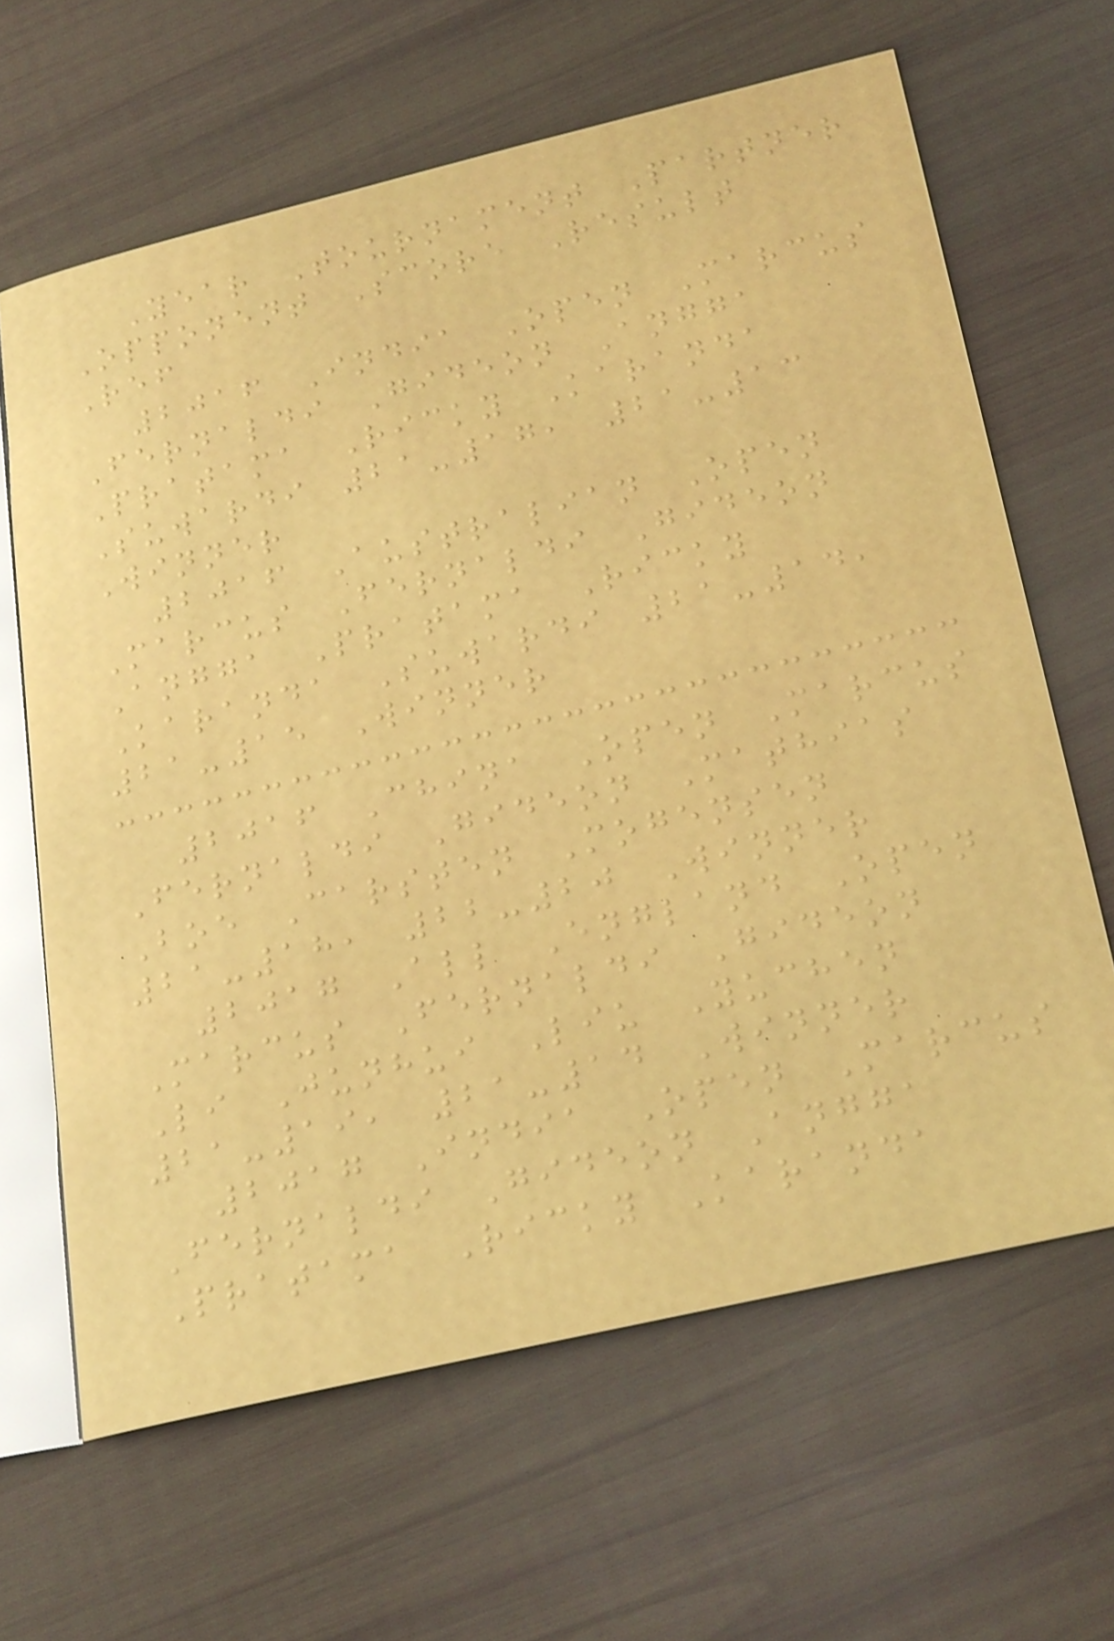Year Tournament Partner
Opponent Score Result
Ref
2016 India Open Marcus
Fernaldi Gideon Angga
Pratama Ricky Karanda
Suwardi 21-17, 21-13
Winner
2016 Australian Open
Marcus Fernaldi Gideon
Angga Pratama Ricky
Karanda Suwardi 21-14,
21-15 Winner
2016 China Open Marcus
Fernaldi Gideon Mathias
Boe Carsten Mogensen
21-18, 22-20 Winner
2017 All England Open
Marcus Fernaldi Gideon
Li Junhui Liu Yuchen
21-19, 21-14 Winner
2017 India Open Marcus
Fernaldi Gideon Angga
Pratama Ricky Karanda
